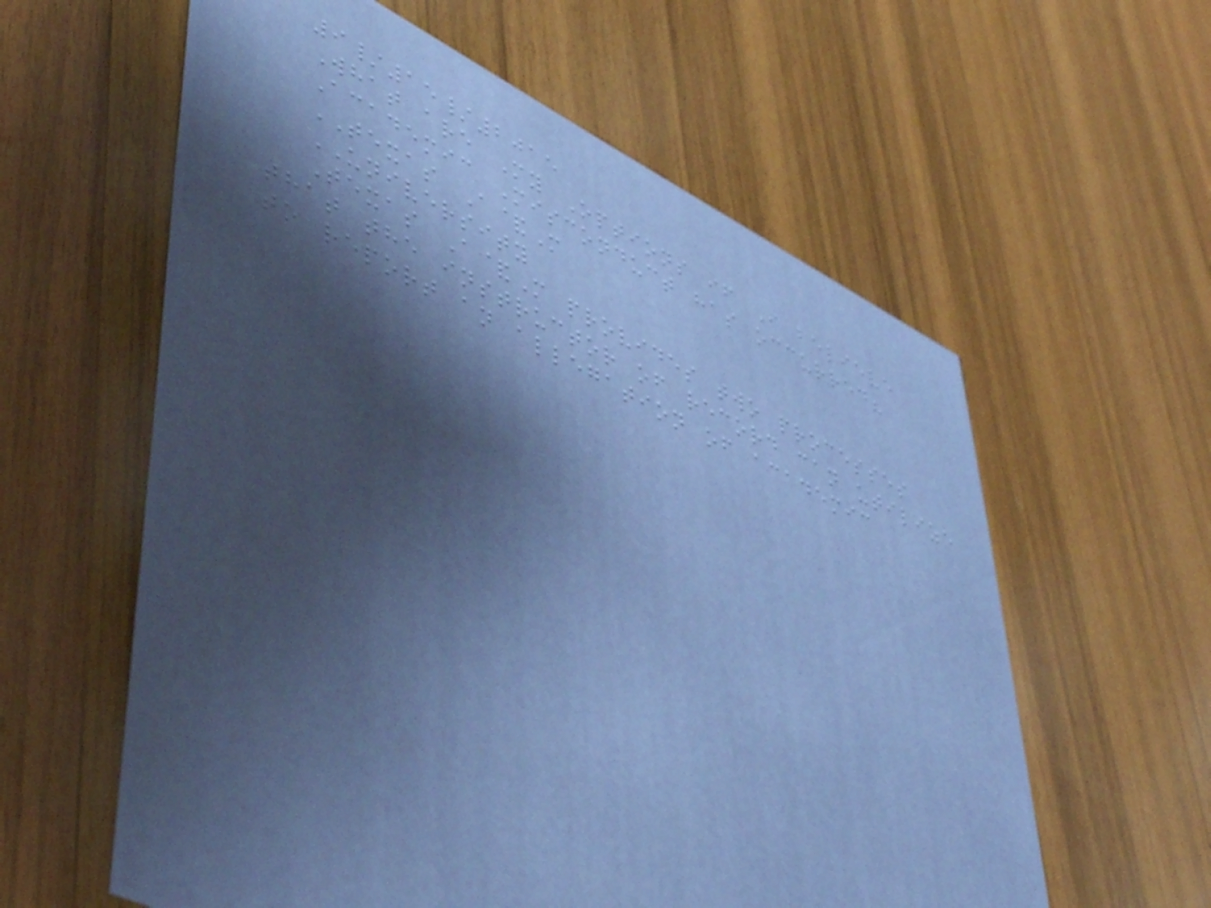9/15/2015
What are My Options if I believe
Academic Misconduct has occurred?
TEXAS A&M
UNIVERSITY
Texas A&M provides two processes
that the instructor of record can utilize
to report an allegation of academic
